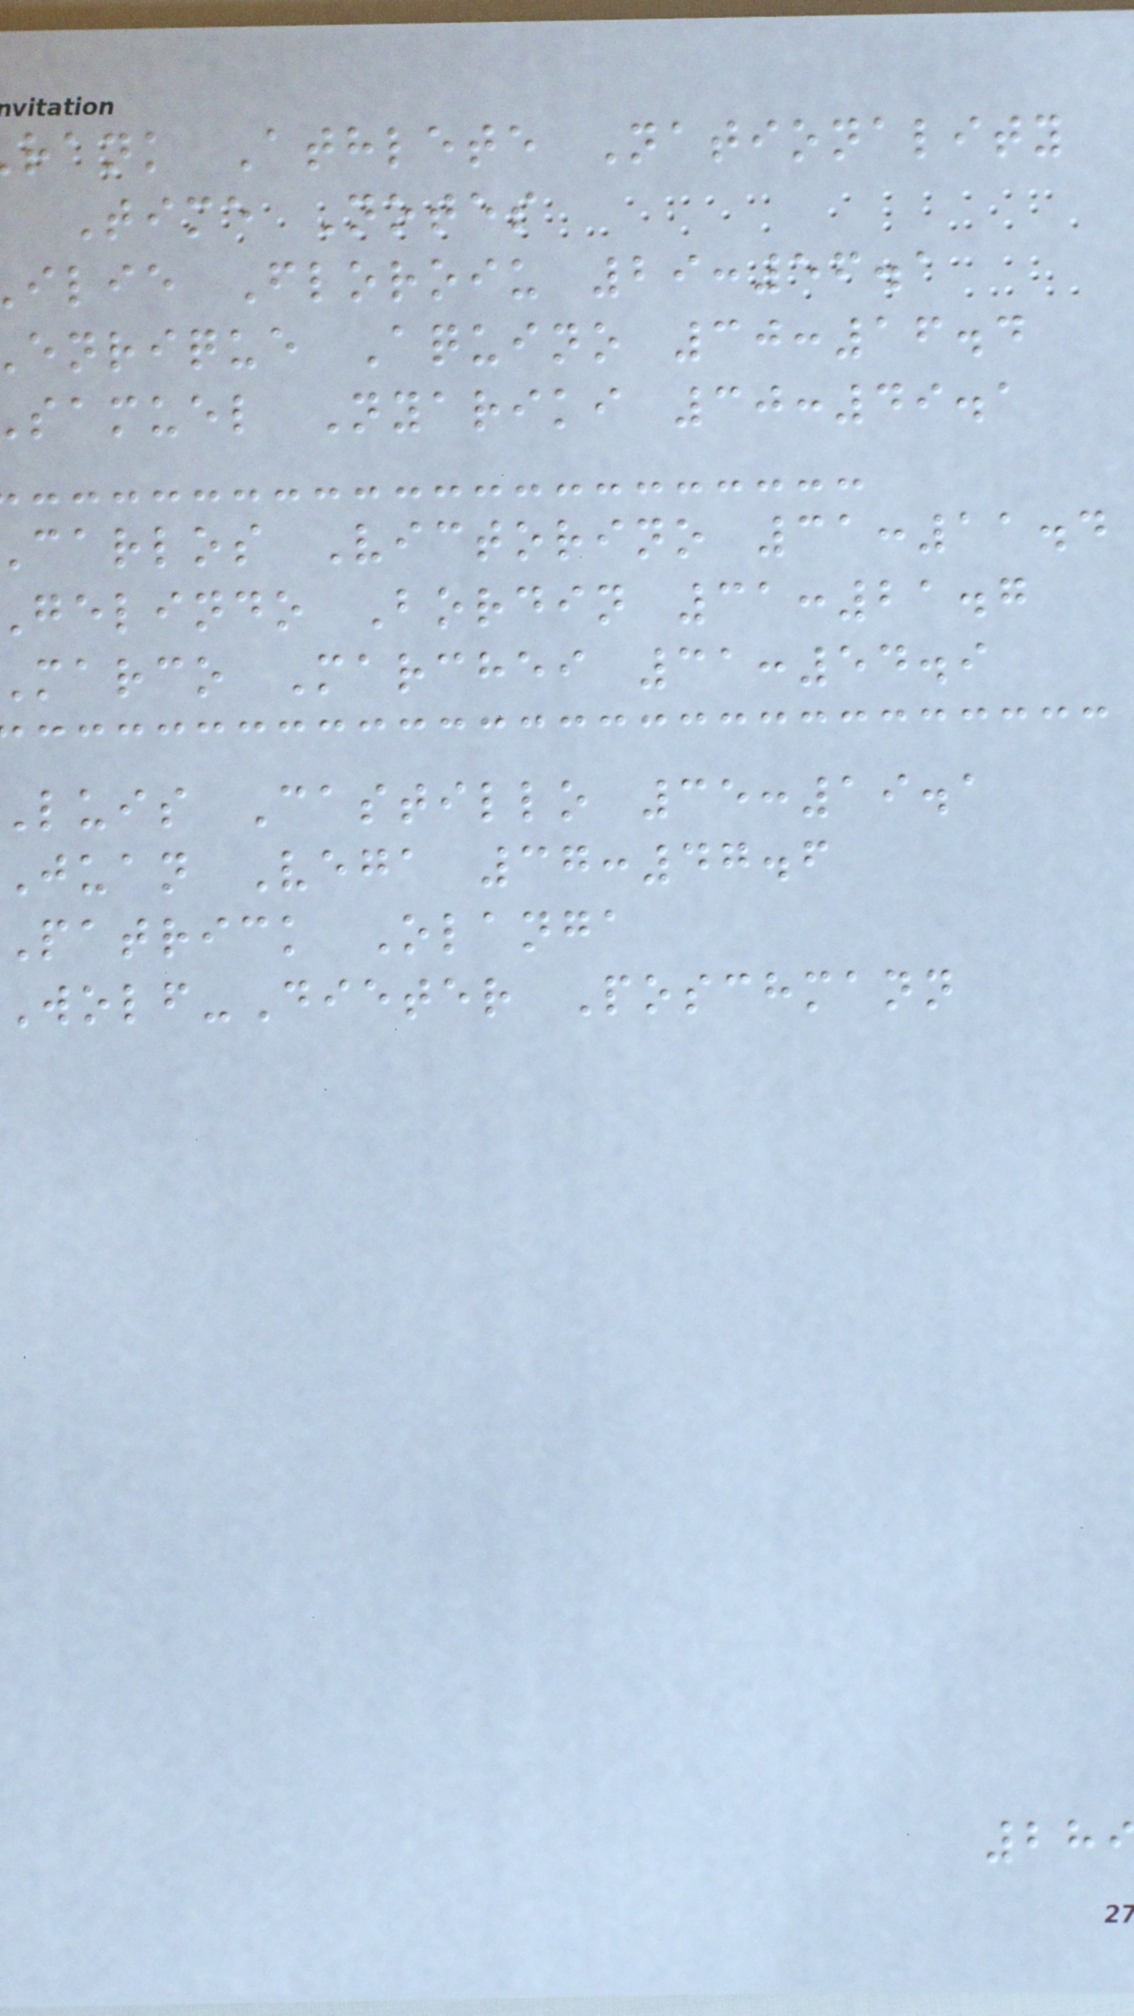rank Athlete Nationality
Time Notes
ilie Floroiu 29:56.1
enrique Aquino 30:16.4
samuel Nyariki 30:49.1
carlos Victorino 31:11.4
gelindo Bordin 31:21.7
marco Marchei 31:54.9
luis Castillo 35:19.1
juan Vega 37:47.6
Patrick Olanga
Wolf-Dieter Poschmann
